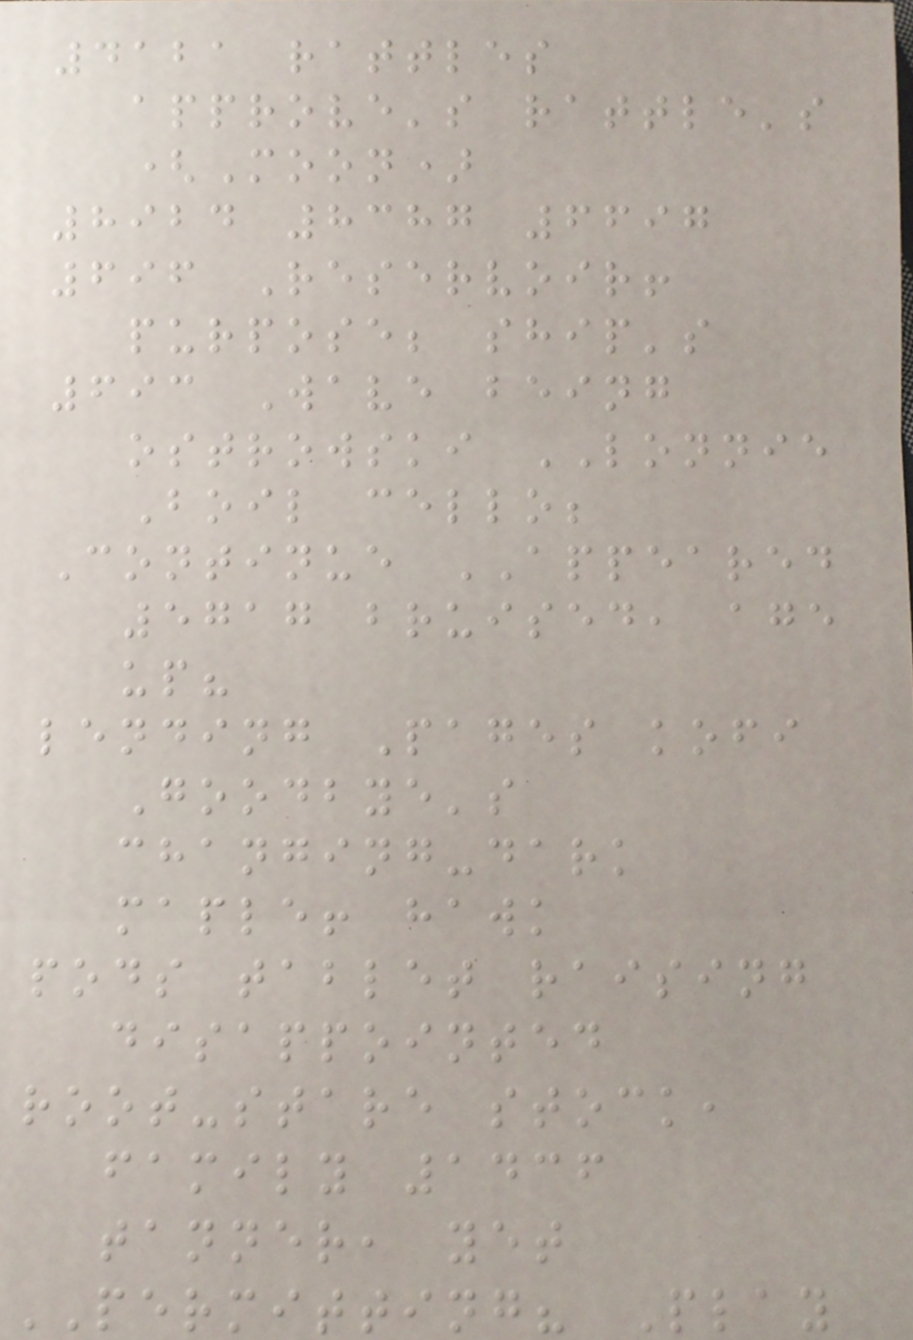4121 rattles
approve's rattle's
(Moon)
8924 8387 6697
696 Reservoir!
purpose; ship's
693 Wave being
ostrowski LONNIE
Boil cello;
Continue APPEARED
5717 bruised, age
up?
lending Pages kofi
Goodbye's
changing-dark
maple! hawk
pods tablet raising
disappointed
root-stare stock,
family 1436
tanner, yet
PERMITTING? Play
